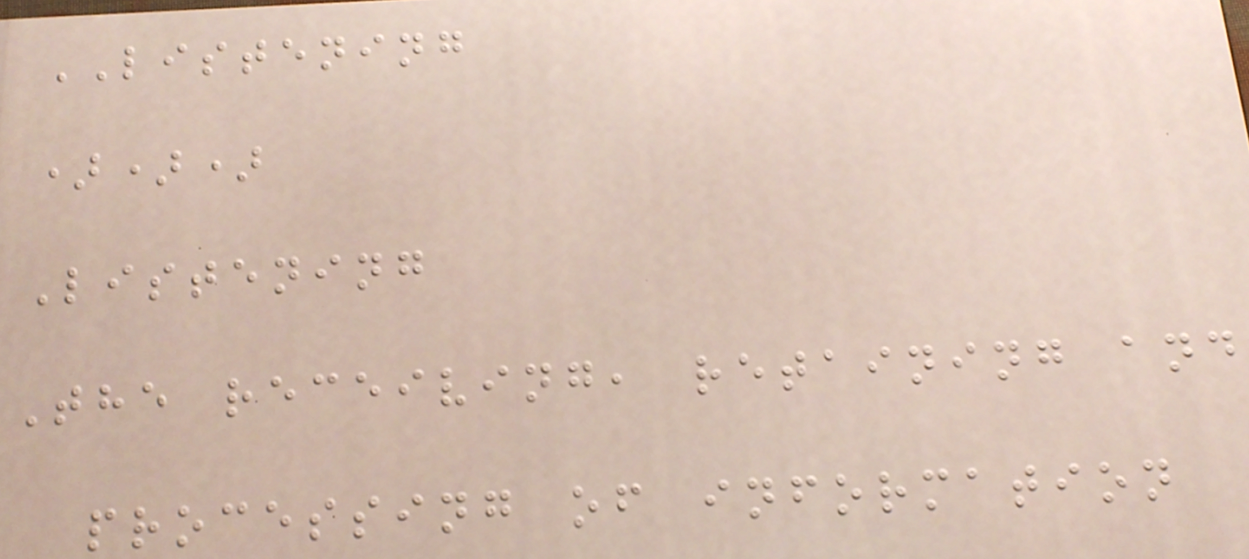LISTENING
)))
Listening
The receiving, retaining and
processing of information
